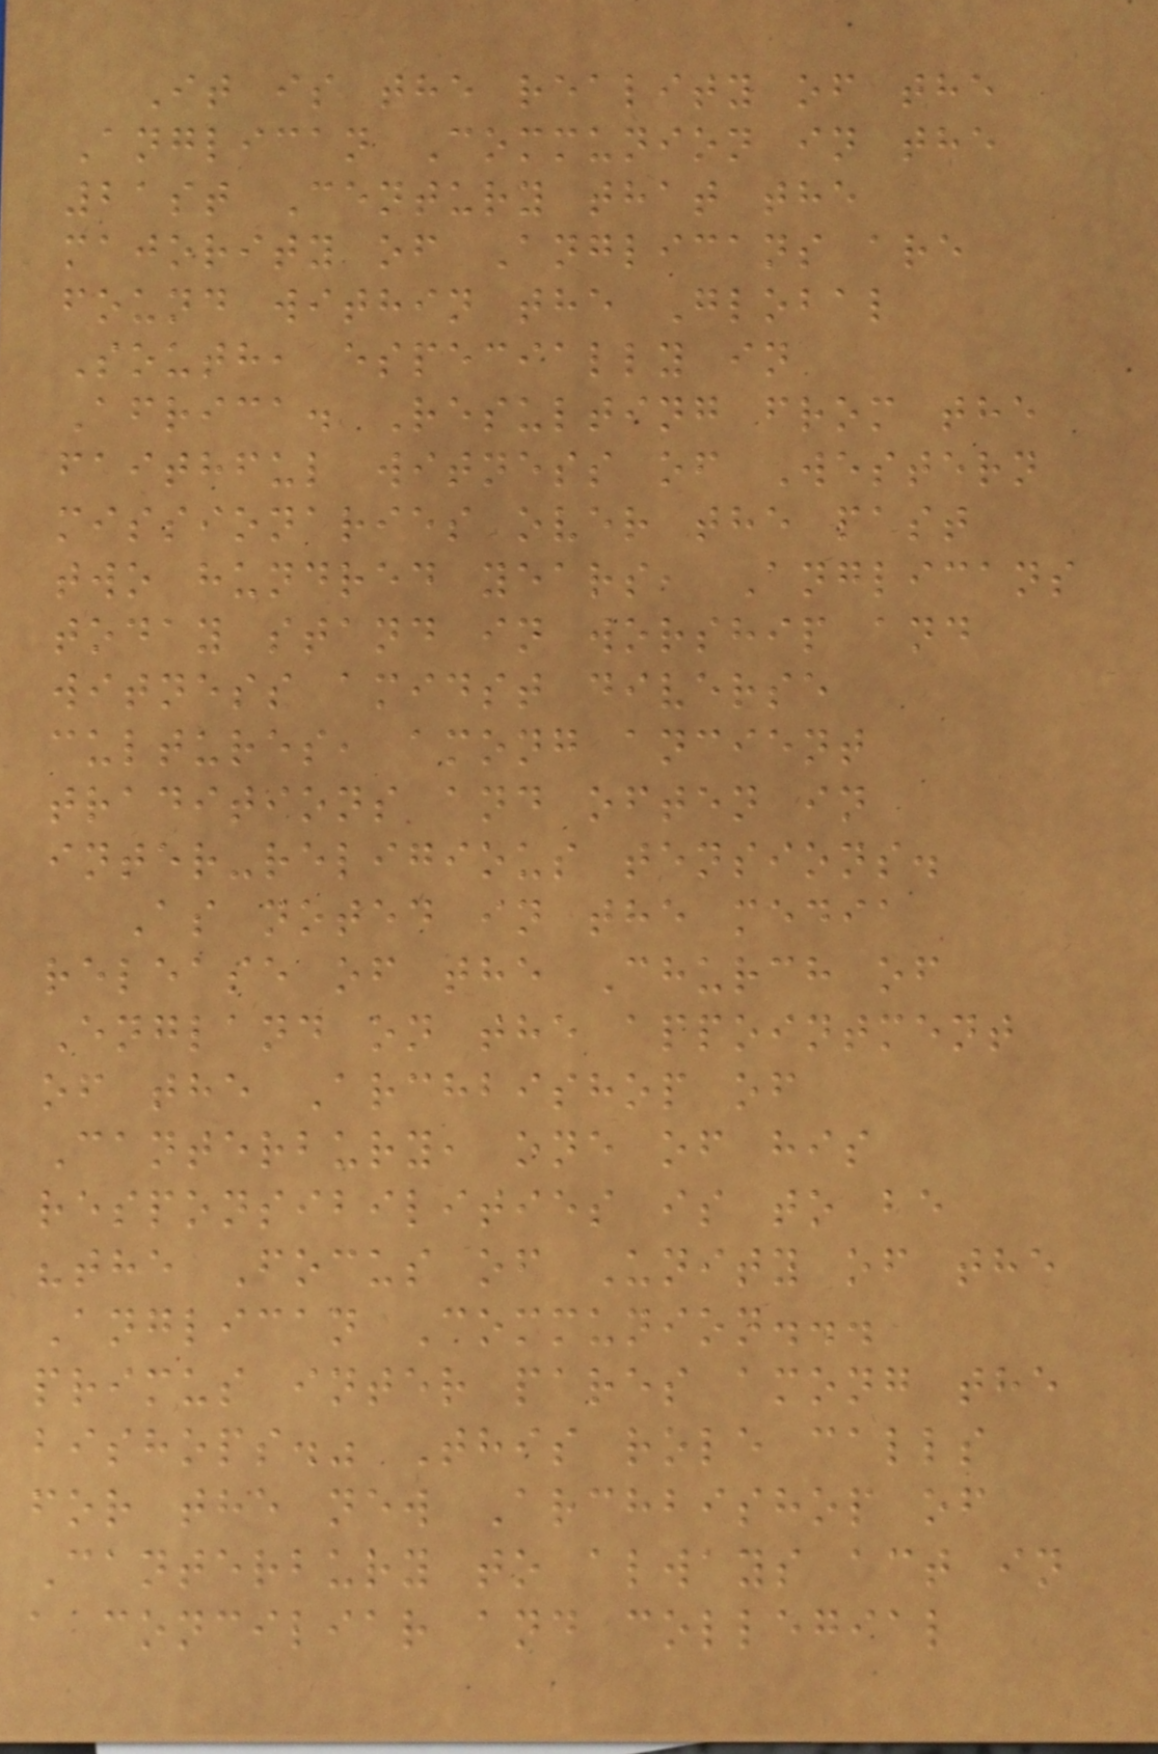It is the reality of the
Anglican Communion in the
21st Century that the
majority of Anglicans are
found within the Global
South, especially in
Africa. Resulting from the
faithful witness of Western
missionaries over the past
two hundred years, Anglicans
today stand in worship and
witness amidst diverse
cultures, among ancient
traditions and often in
inter-religious tensions.
As noted in the media
release of the Church of
England on the appointment
of the Archbishop of
Canterbury, one of his
responsibilities is to be
"the Focus of Unity of the
Anglican Communion...
primus inter pares among the
bishops." This role calls
for the new Archbishop of
Canterbury to always act in
a conciliar and collegial
